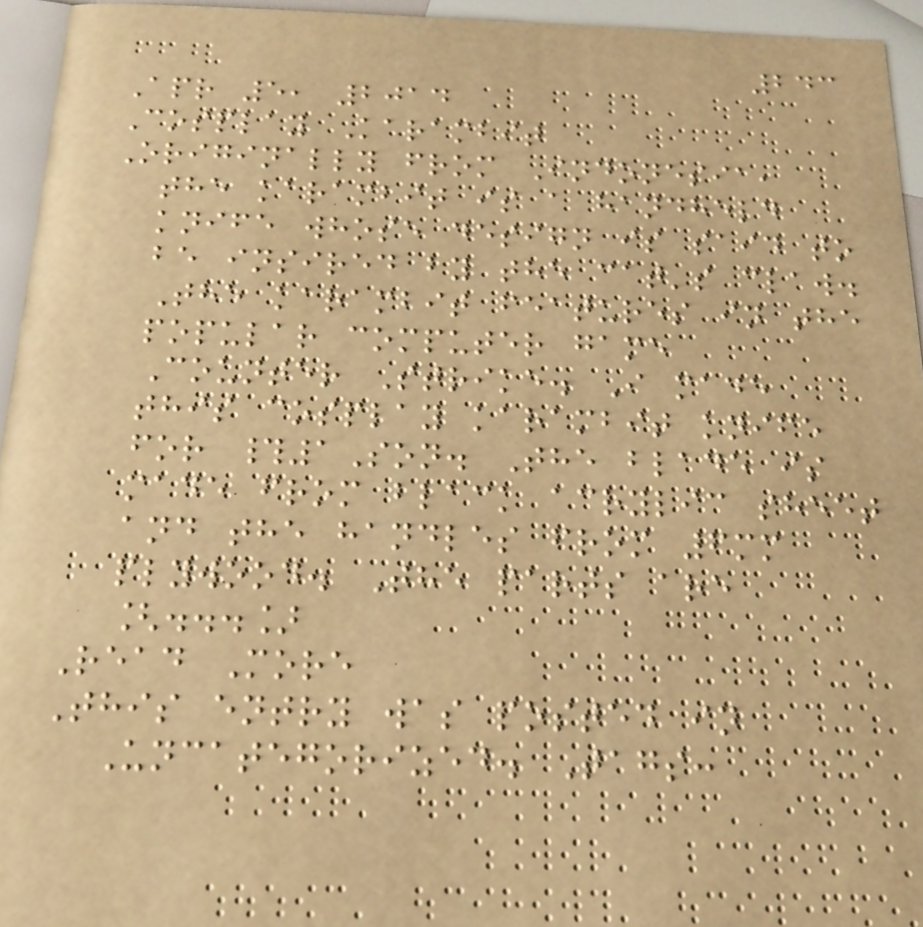243
Apr 5, 2014
Cosplay Karambit
Originally from Indonesia,
the karambit is a handheld
knife whose design is said to
be insired by the cat's claw.
The karambit features in the
popular computer game
Counter Strike. I made
this cosplay karambit knife
for #1Son. The blade is
made from black acrylic sheet
and the handles from 6mm
plywood. The parts are
[...]
Read More
This entry was posted in
Uncategorized. Tags:
